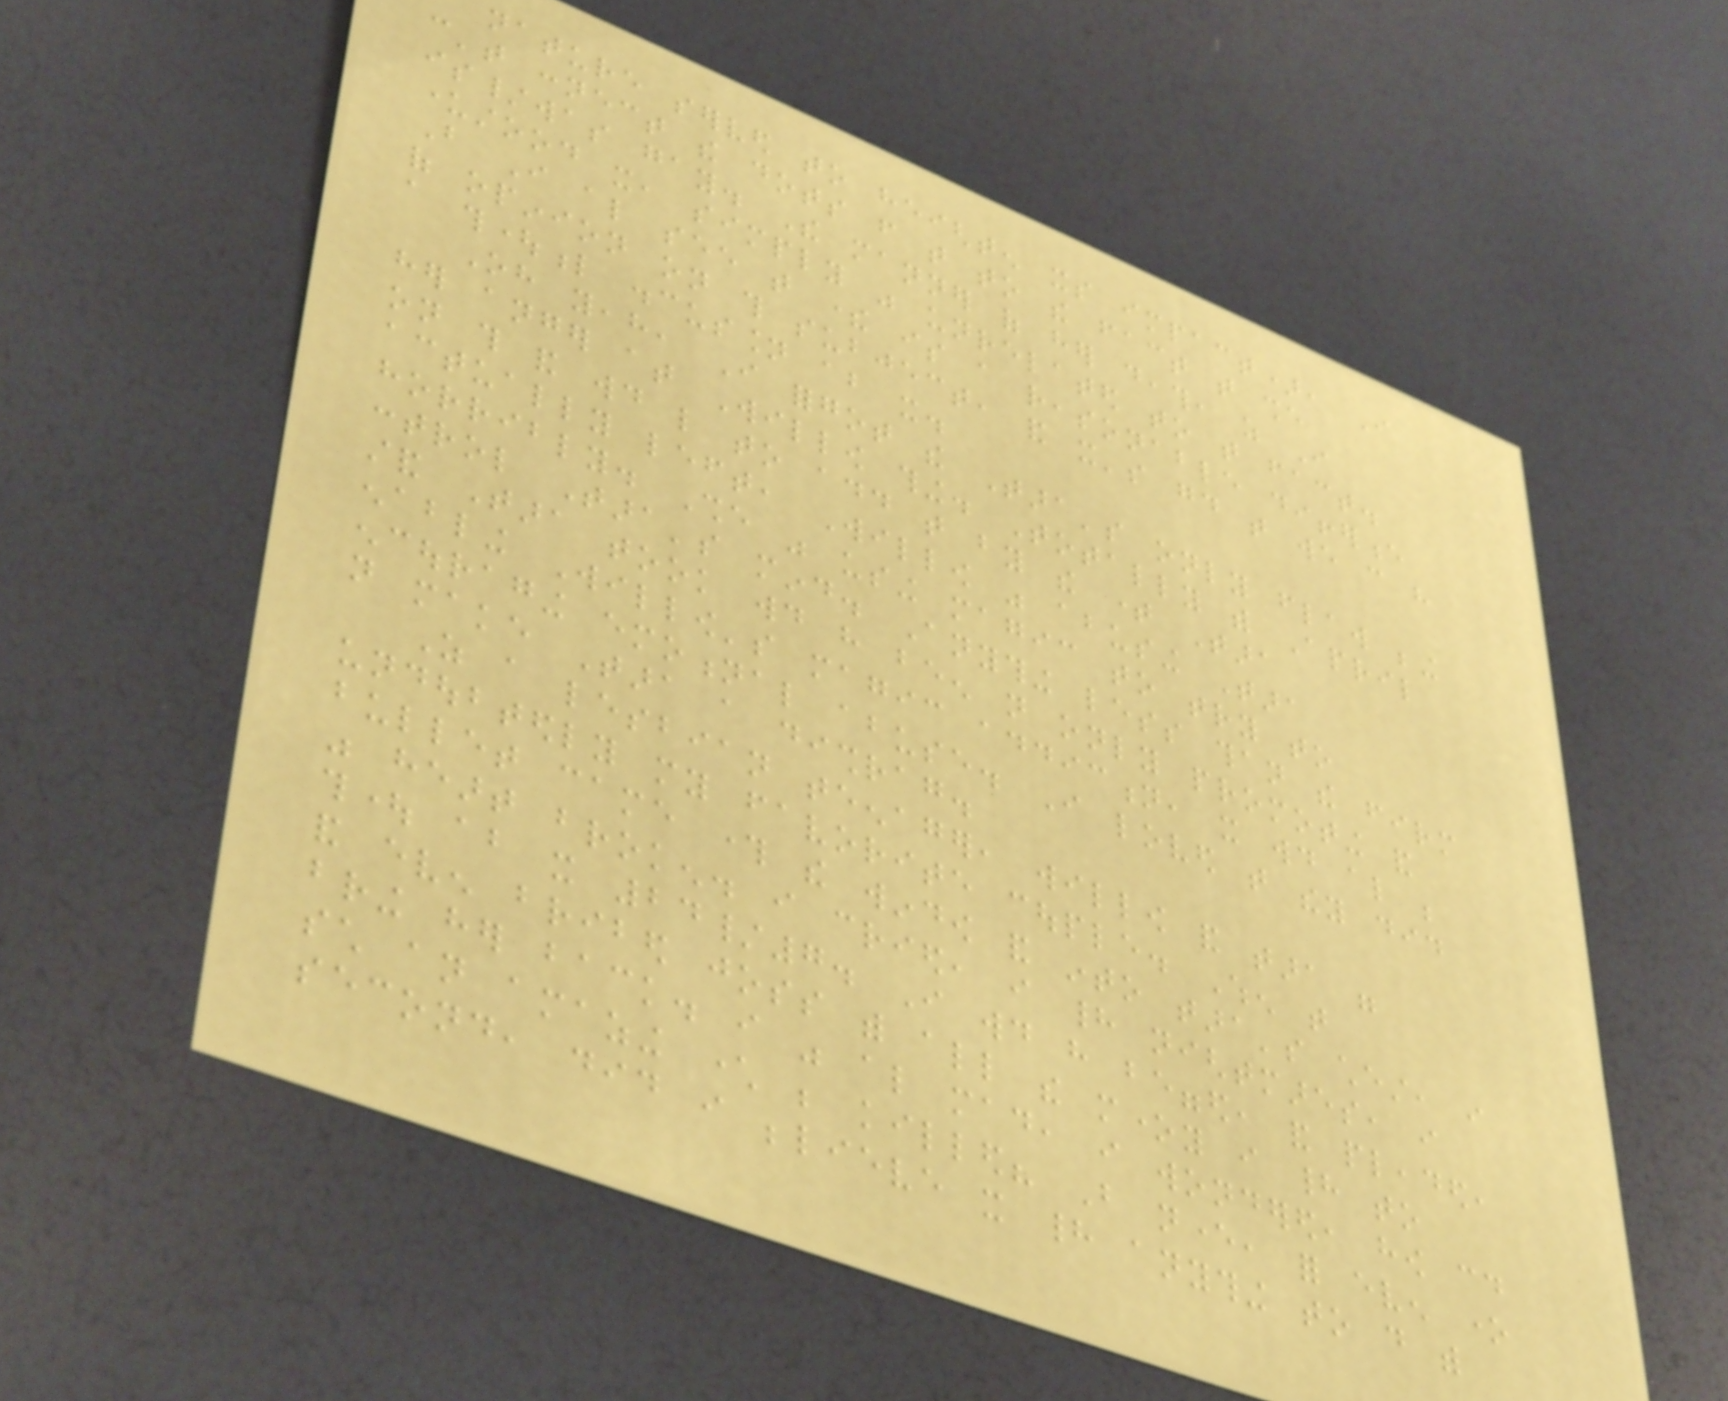nature served to heighten its impact), I
can't connect the dots from that to the fact that she
is/was gay. The manner of her death, as I
understood it, simply was unrelated to that fact.
But I also see that there is a reasonable difference
of opinion on this subject, and it's good that we can have
a thoughtful discussion about it.
Oh yeah, I forgot the Tara's only flaw being
her anger at Willow thing. Totally with April
on this and would like to add that by the time Tara
actually left, Willow was abusing Tara
horribly. She was using magic to try to
control Tara's mind. Anything less than the firm
stand Tara took would have been not only promoting and
enabling Willow's magic addiction, it would also be
encouraging emotional abuse. I loved that they did
not make Tara a dishrag.
As a lesbian teenager, willow and tara were
undoubtedly my favorite couple. When that
bullet came through the window and into tara's chest, i
was heart broken. i cried, i had nightmares, i
thought about it 24/7. I would have begged, and pleaded,
and even bribed joss with all the money i had to
bring her back. i was also mad, i wondered, how could
such an amazing character be killed? But never, for even one
second, did i believe it had anything to do with
